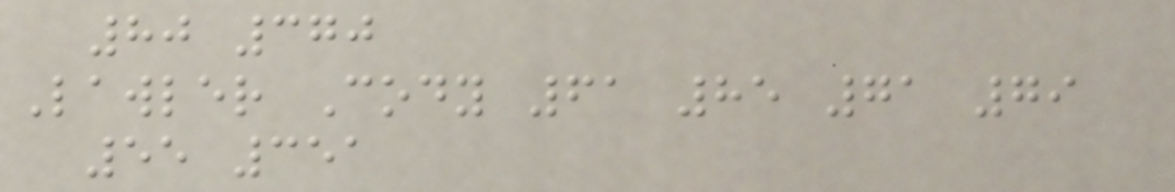80 370
Lawler Cody 61 85 71 79
55 351
